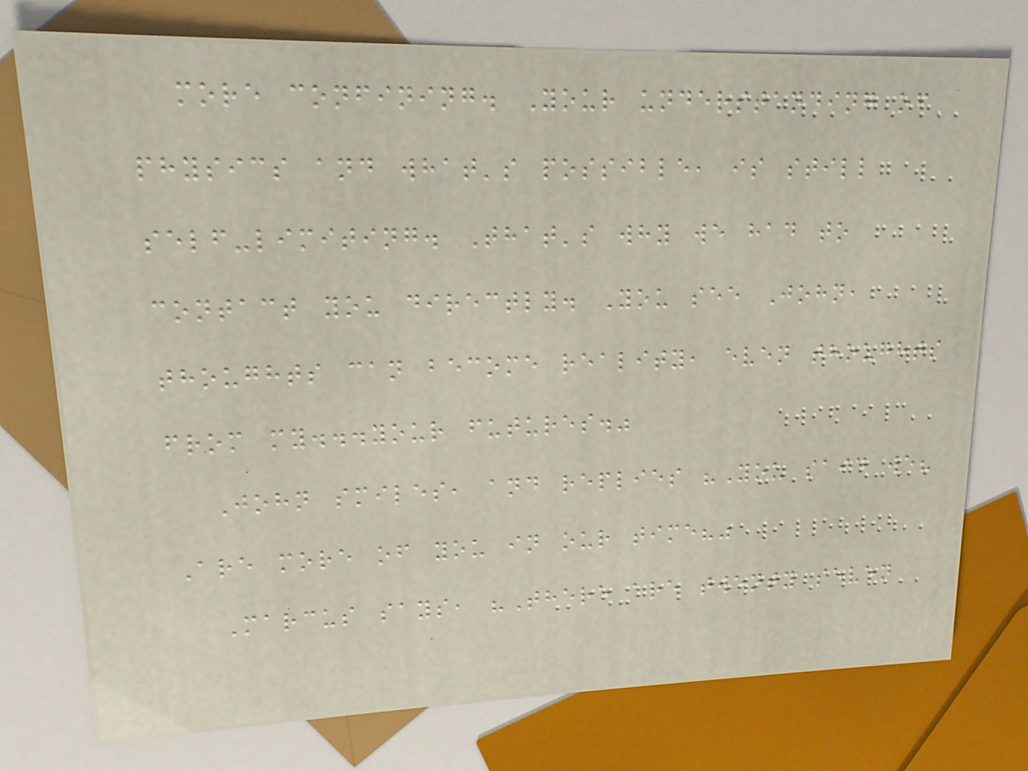more confining. Your understanding of
physics and what's possible, is still
self-limiting. That's why we had to
contact you directly. You see John,
thoughts can become reality, even thoughts
from my...your futures."
John smiles, and replies "You said we?
Are more of you in our time?"
Marcus says, "There are twenty seven
